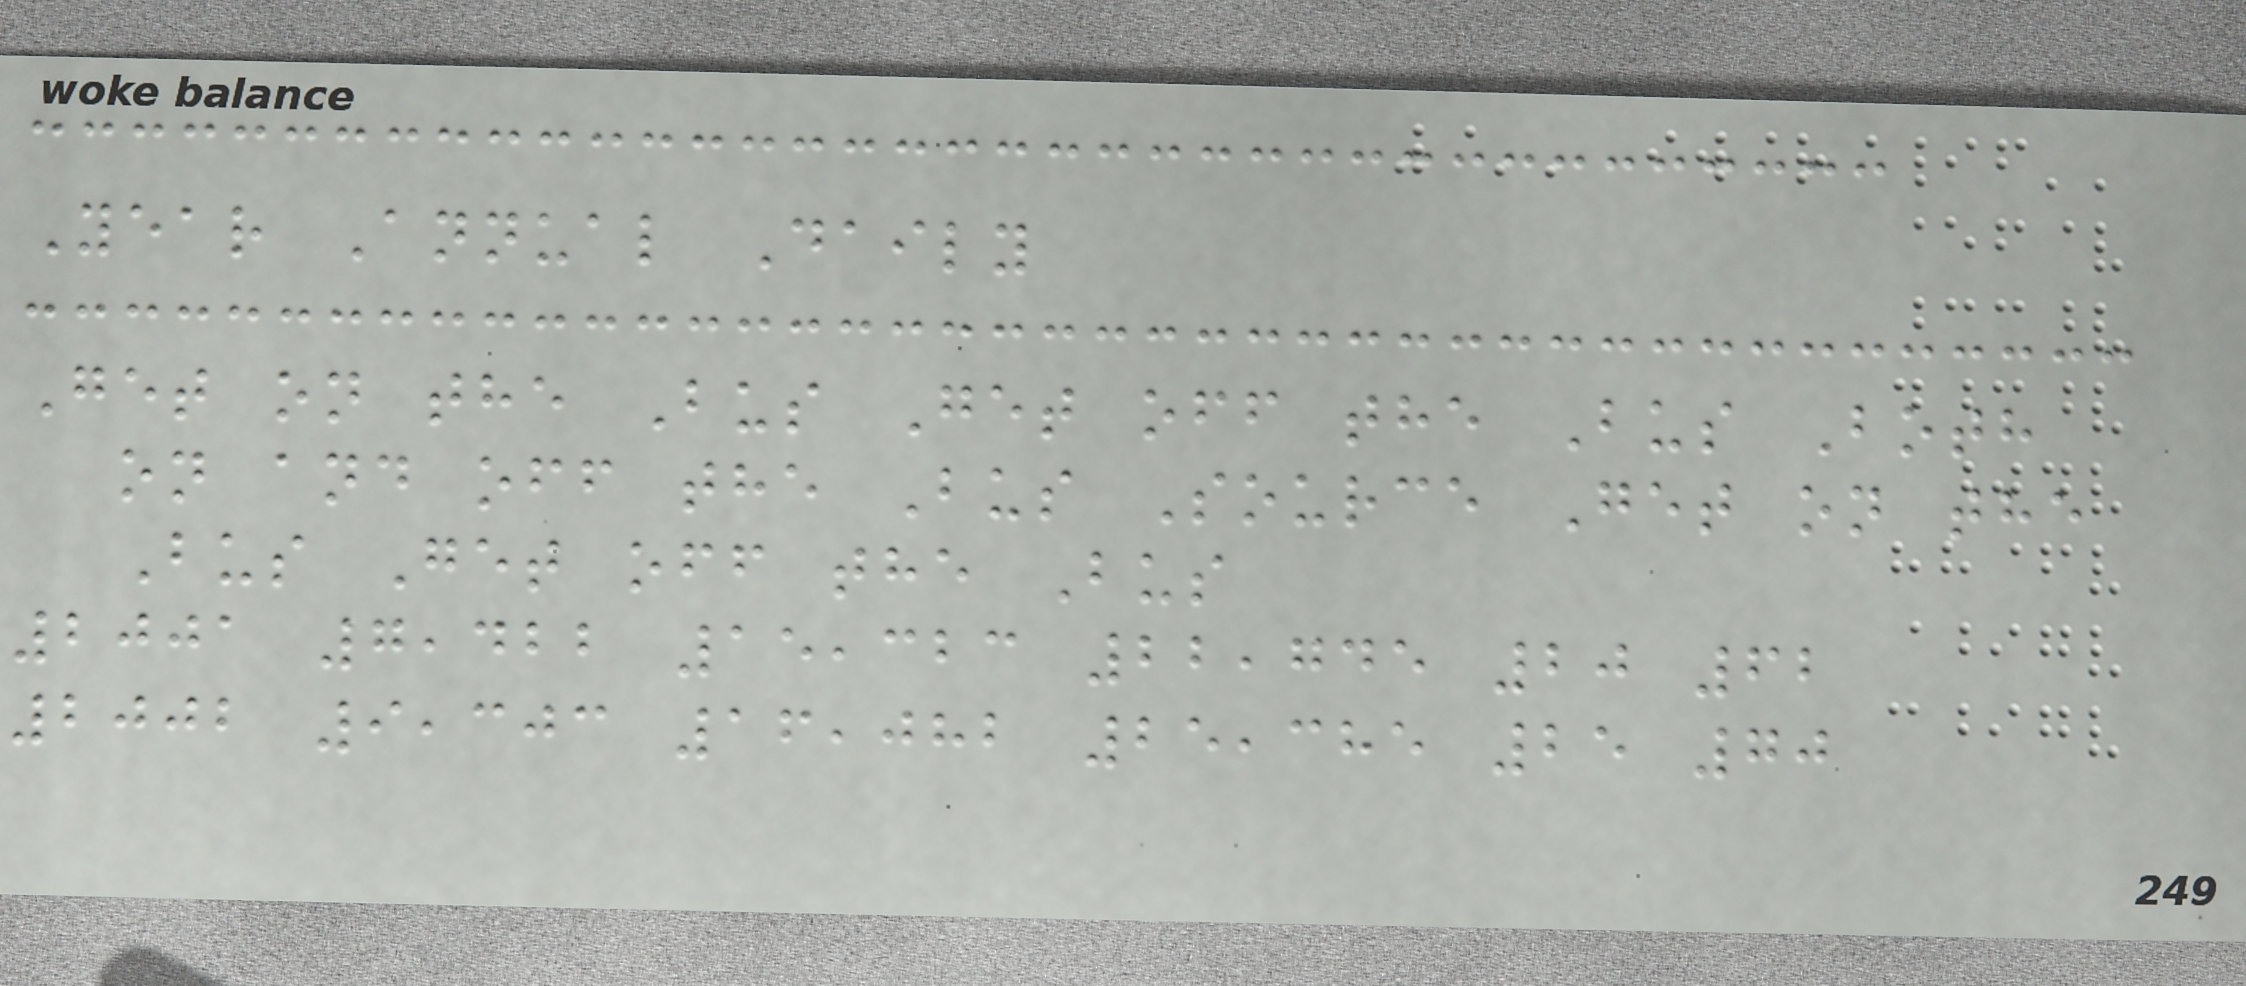Year Annual Daily
Get on the Bus Get off the Bus Both
on and off the Bus Source Get on the
Bus Get off the Bus
2001 7,422 15,323 22,745 20 62
2002 9,303 16,082 25,385 25 70
